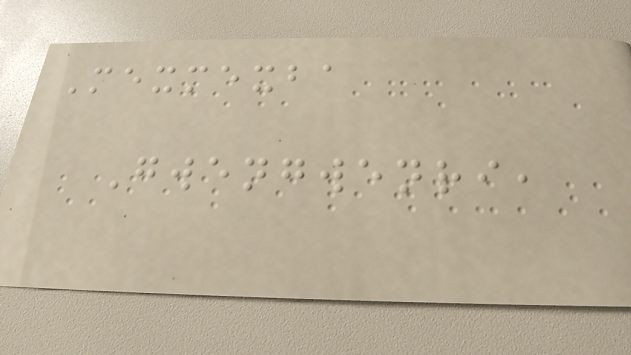Mexmexba
Gwengwenri,
